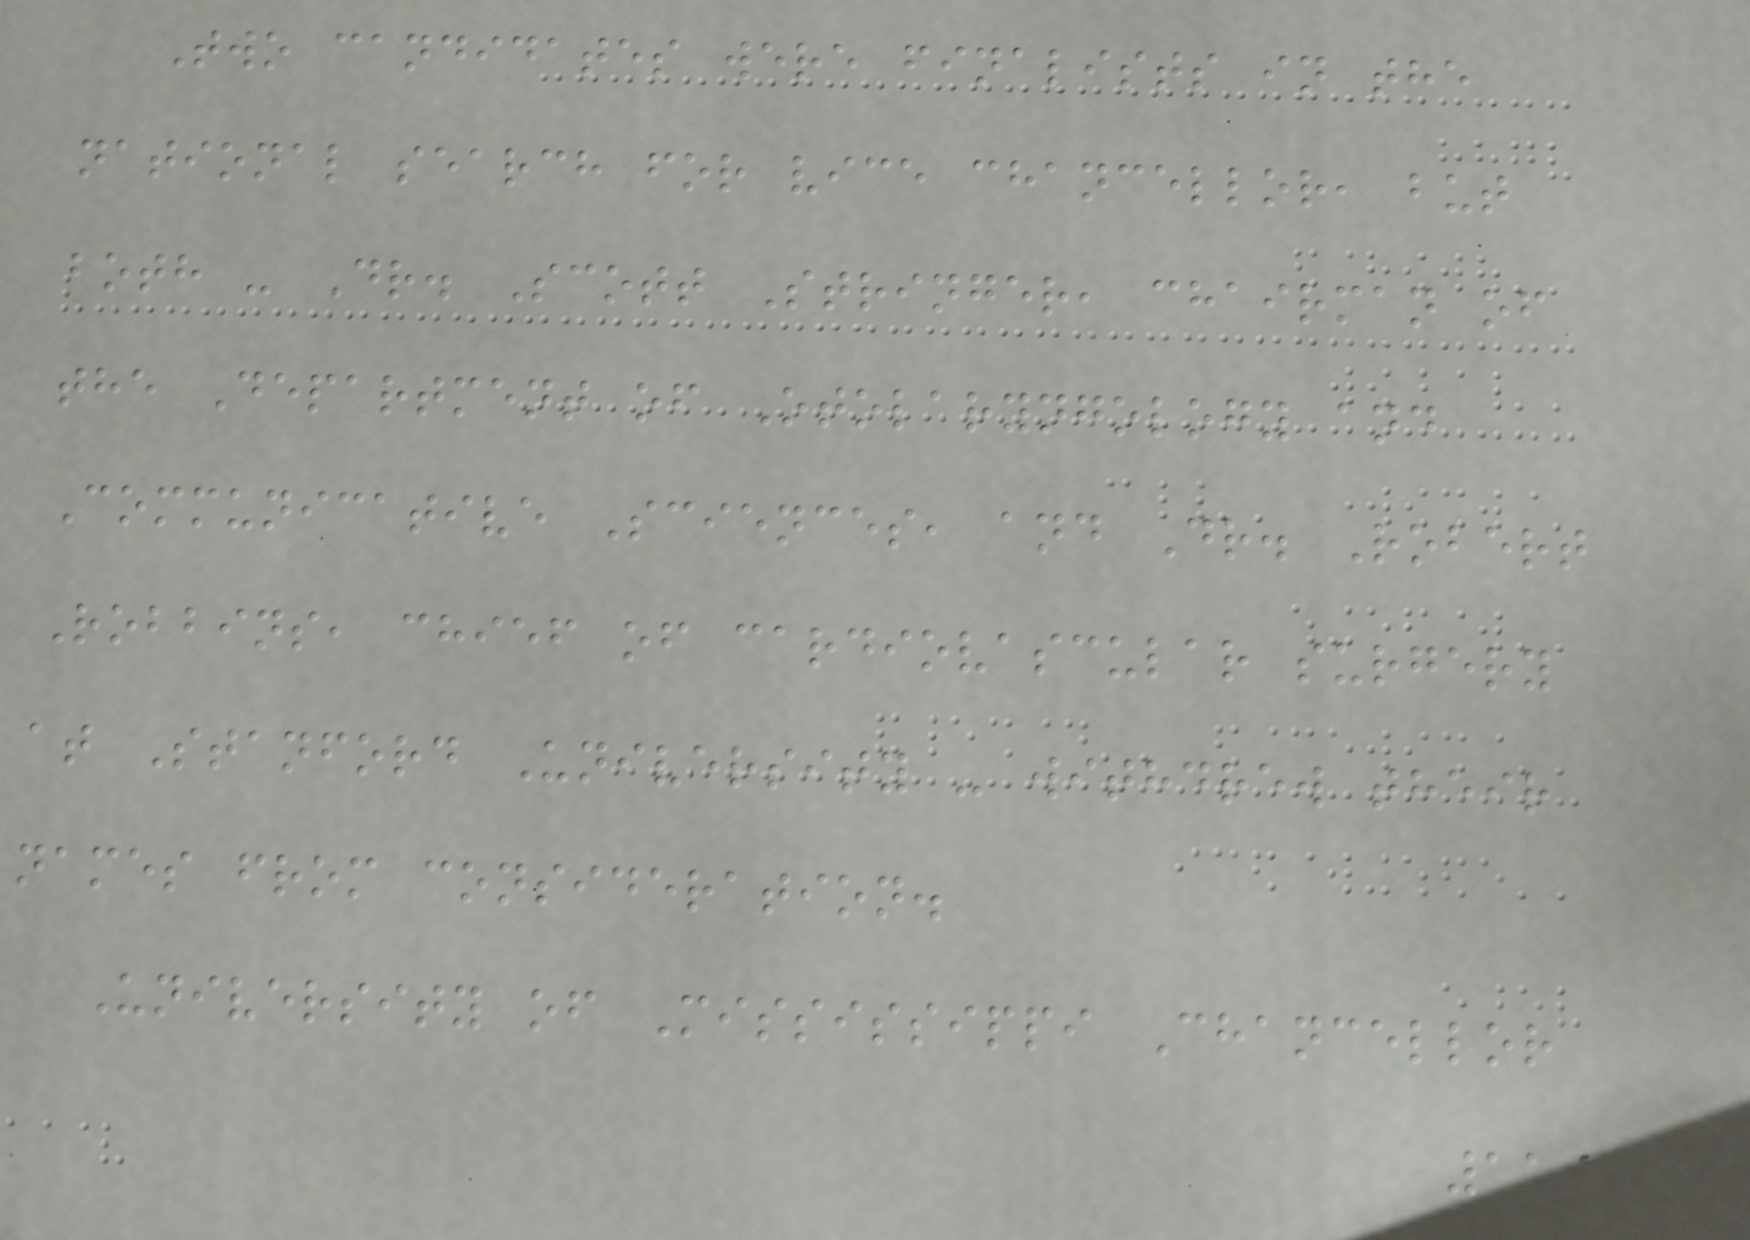Two candidates were finalists in the
national search for vice chancellor, but
both - Dr. Scott Stringer, chairman of
the Department of Otolaryngology and
Communicative Sciences, and Dr. Robert
Robbins, chief of cardiovascular surgery
at Stanford University - withdrew their
names from consideration.
University of Mississippi Chancellor
110
